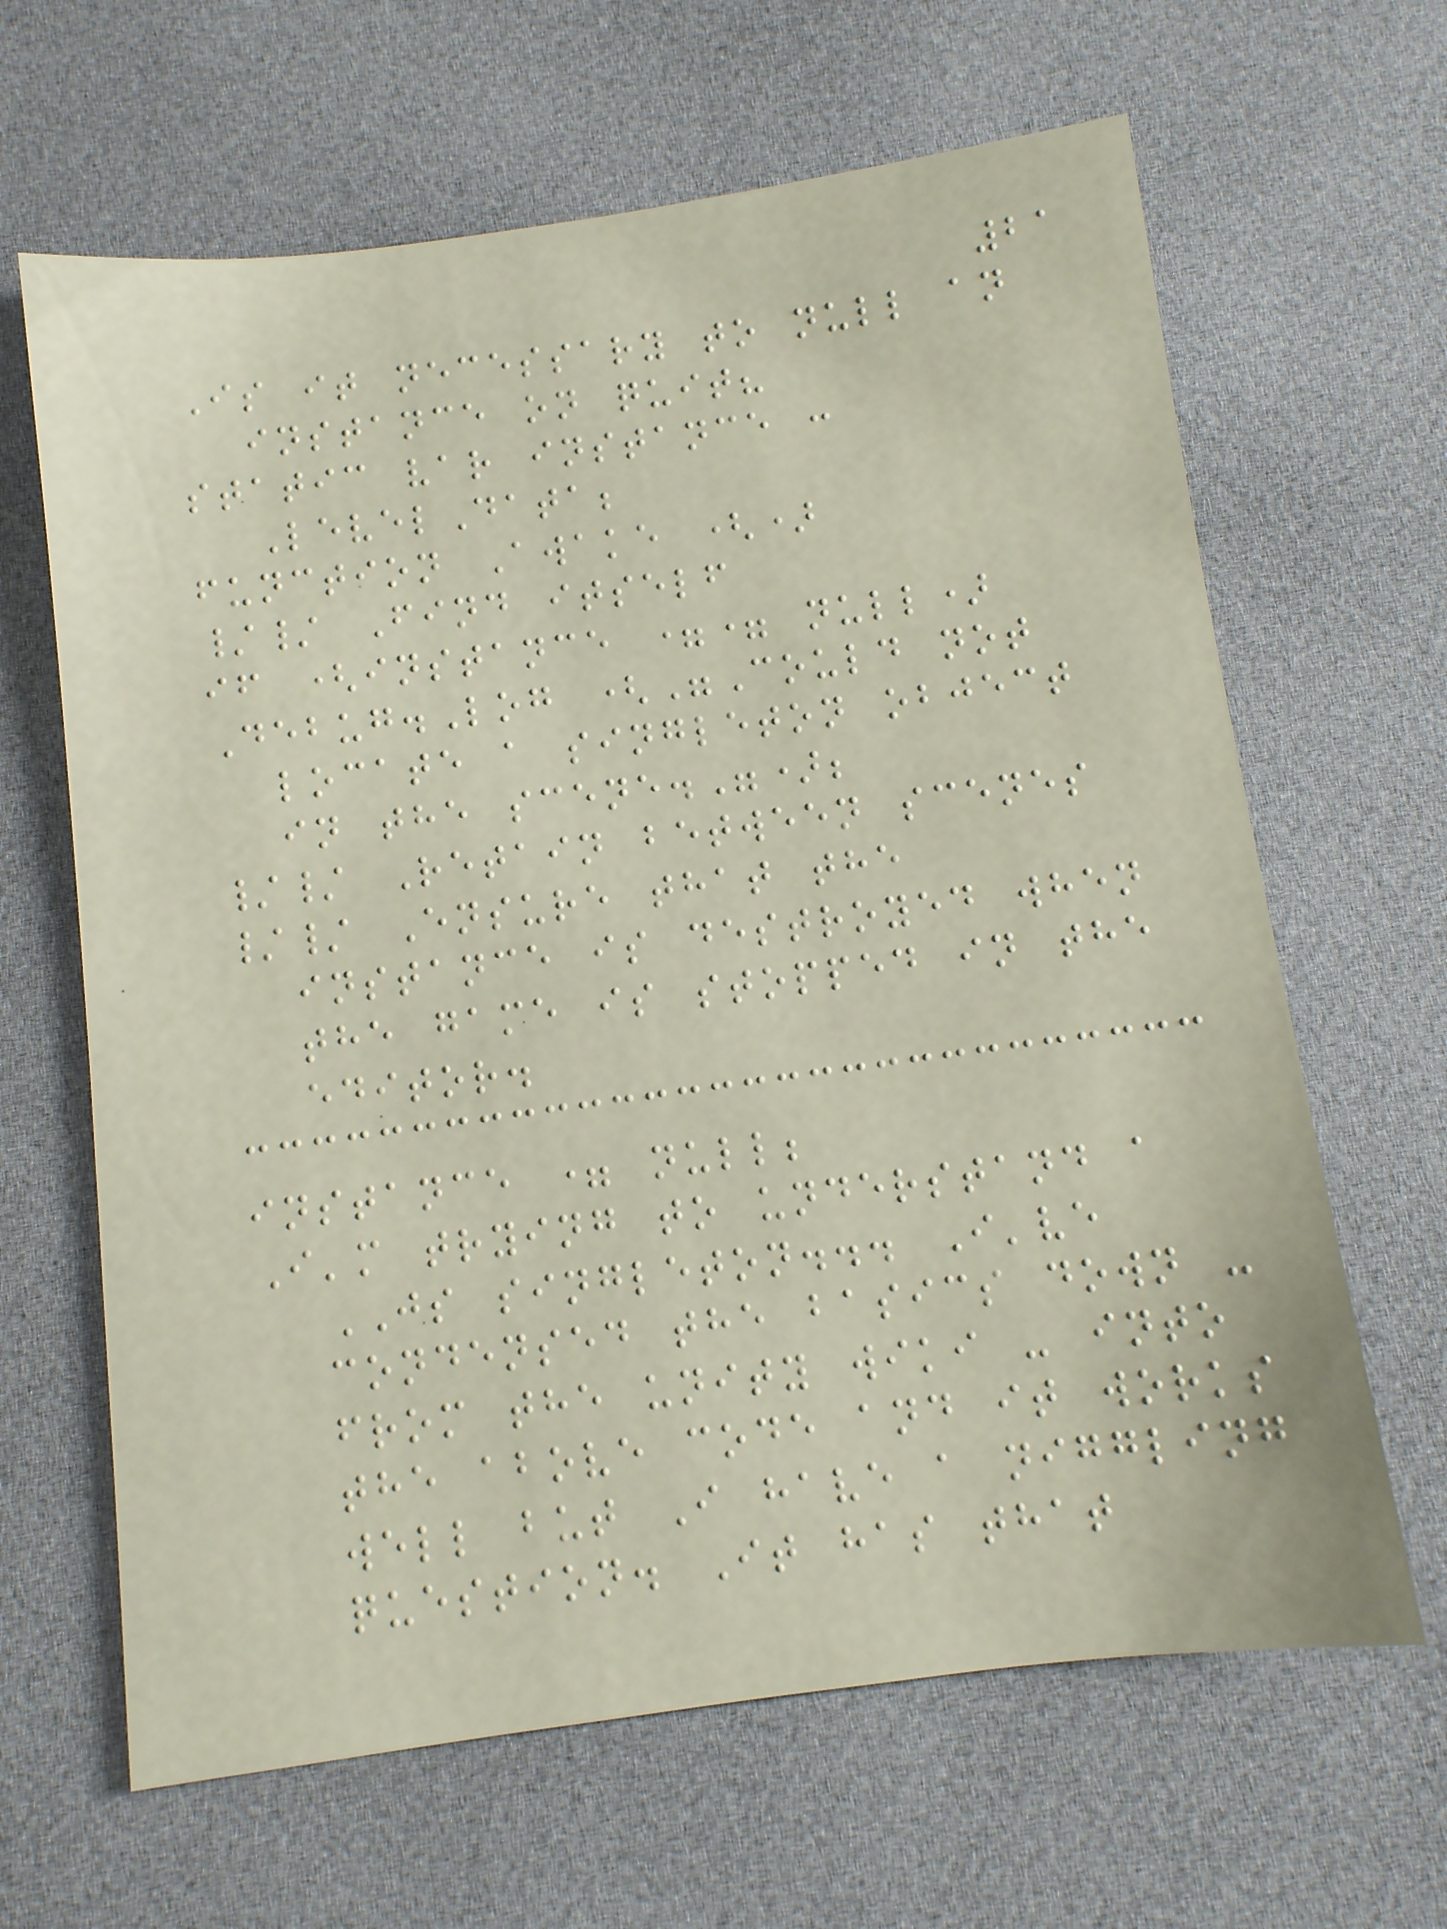21
Is it necessary to null an
instance on quit?
static var instance :
LevelData;
function Awake ()
// Find itself
if (instance == null)
Debug.Log ("Could not
locate a singleton object
in the scene.");
// Retain between scenes
// Ensure that the
instance is destroyed when
the game is stopped in the
editor.
instance = null;
I'm trying to understand a
JS singleton... I've
condensed the basics down -
from the unity wiki - into
the above code and it works
well but I have a niggling
question. It has that
